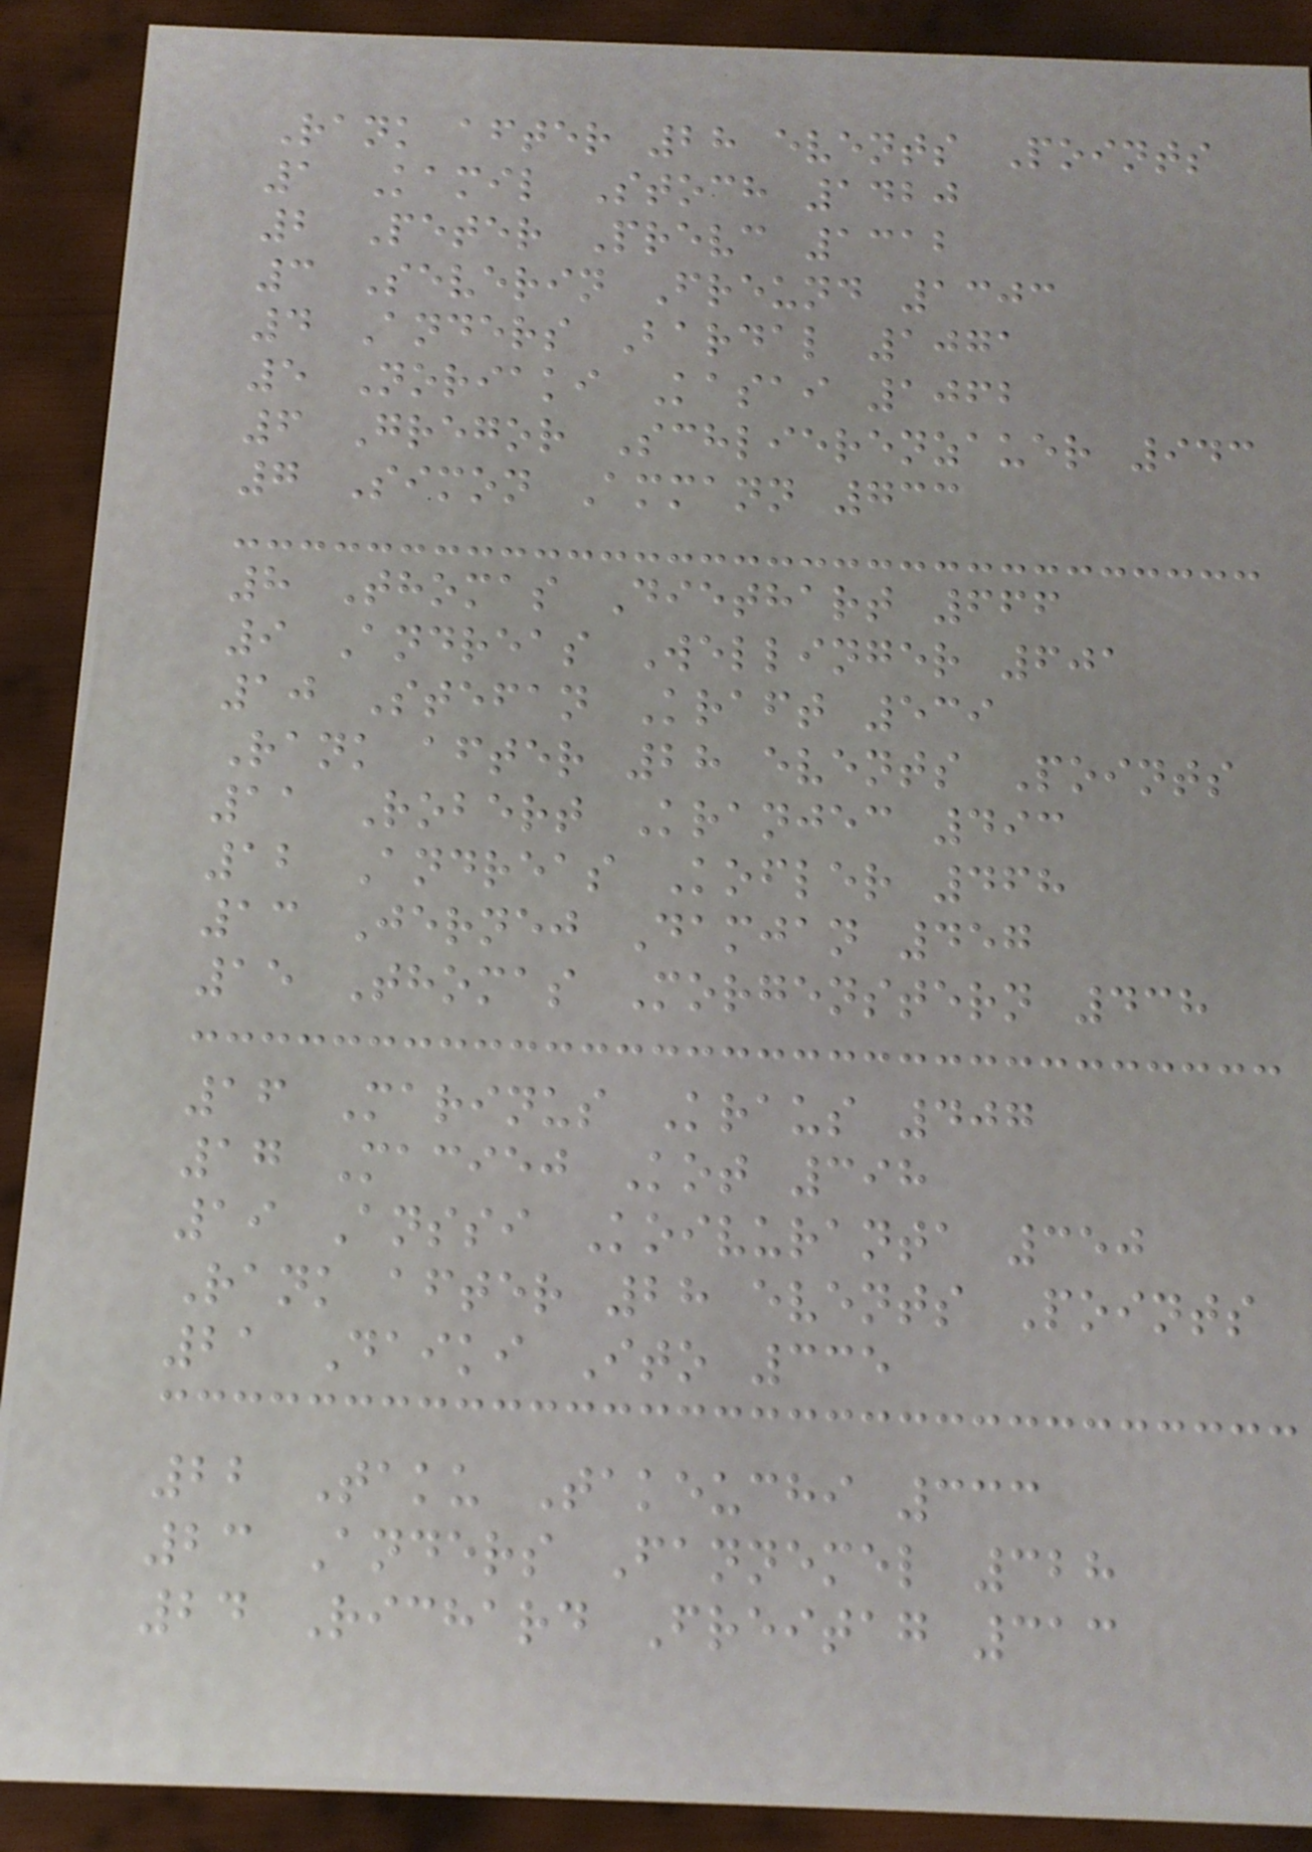Rank after 28 events Points
1 Kamil Stoch 1420
2 Peter Prevc 1312
3 Severin Freund 1303
4 Anders Bardal 1071
5 Noriaki Kasai 1062
6 Gregor Schlierenzauer 943
7 Simon Ammann 733
8 Thomas Diethart 666
9 Andreas Wellinger 601
10 Stefan Kraft 539
Rank after 28 events Points
11 Robert Kranjec 493
12 Andreas Kofler 468
13 Jernej Damjan 457
15 Thomas Morgenstern 438
16 Marinus Kraus 407
17 Maciej Kot 398
19 Anssi Koivuranta 350
Rank after 28 events Points
21 Daiki Ito 335
22 Taku Takeuchi 333
23 Anders Fannemel 328
24 Richard Freitag 313
